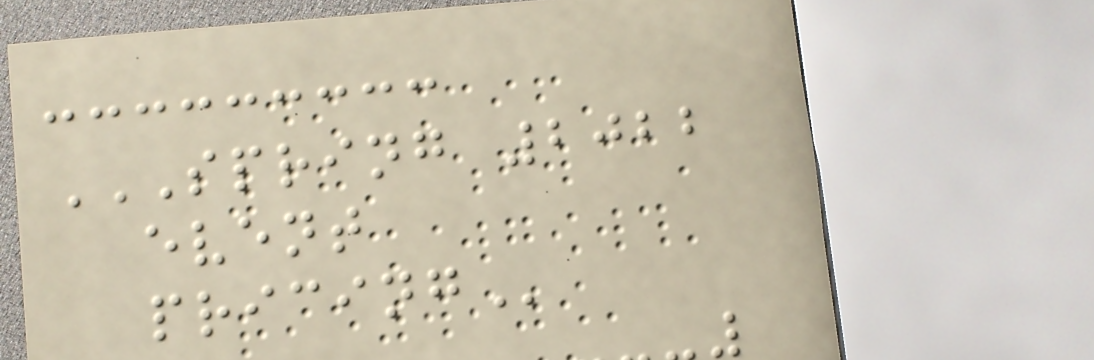SPRING 2022
EVENT
PRICING
